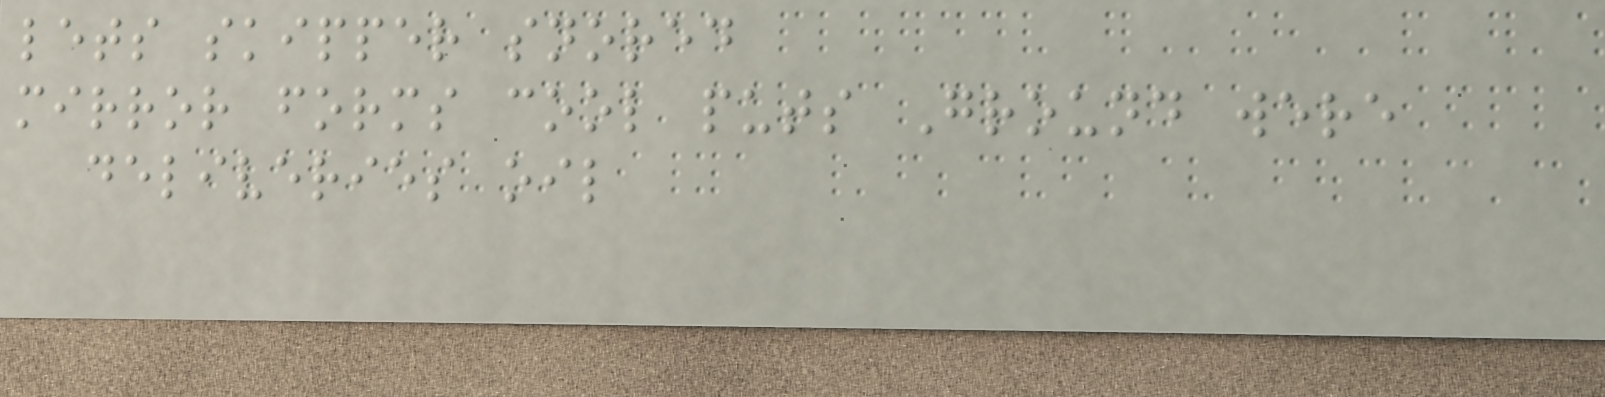lets skipper snored
mirror forms cool puts Ground were
deliveries oil
